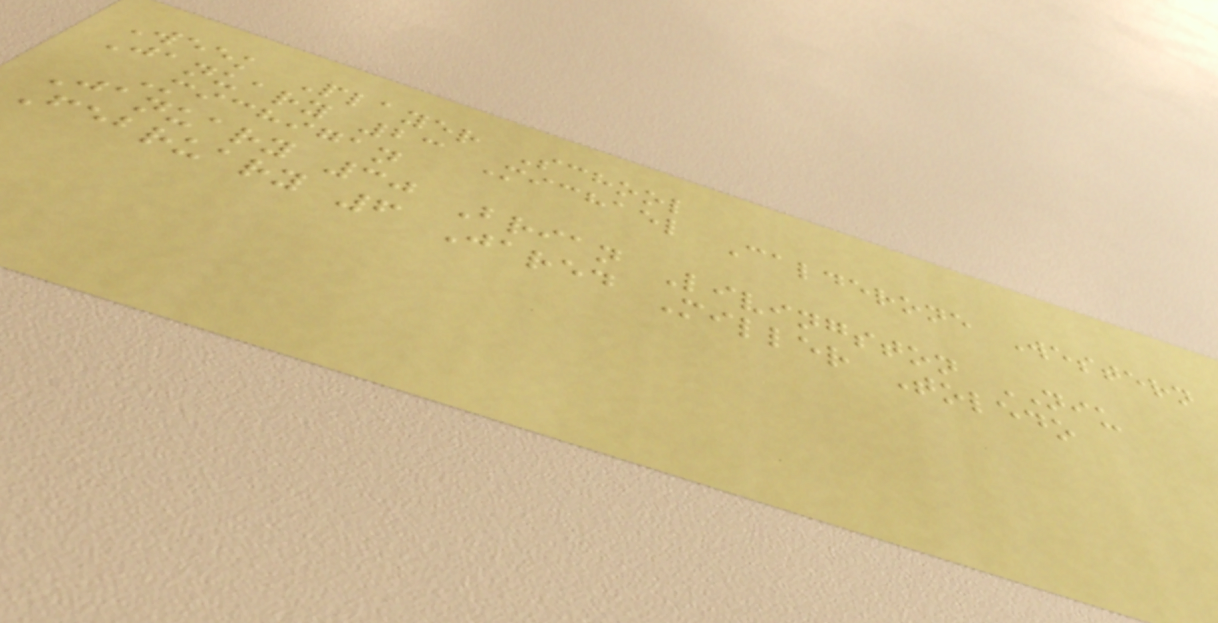Week Player School
January 23 Michael Calderone Western
Michigan
January 30 Brian Livingston NIU
February 6 Jared Miller Toledo
